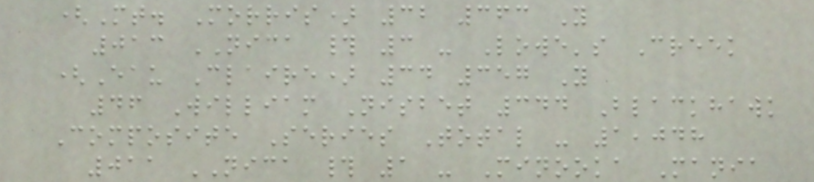(Mt. Morris) 32 363 Y
013 NICA # 3 - Lowe's Creek
(Eau Claire) 34 357 Y
46 William Nisbet 344 Blackhawk
Composite Series Total - 1,048
011 NICA # 1 - Minooka Mania
